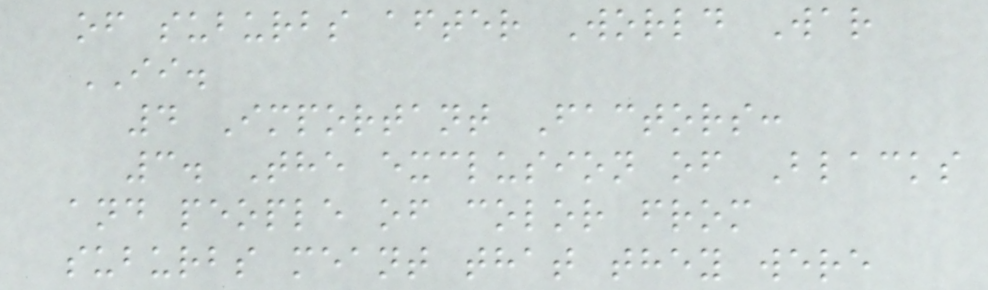of suburbs after World War
II.
4 Important Factors:
3. The exclusion of Blacks
and people of color from
suburbs meant that they were
